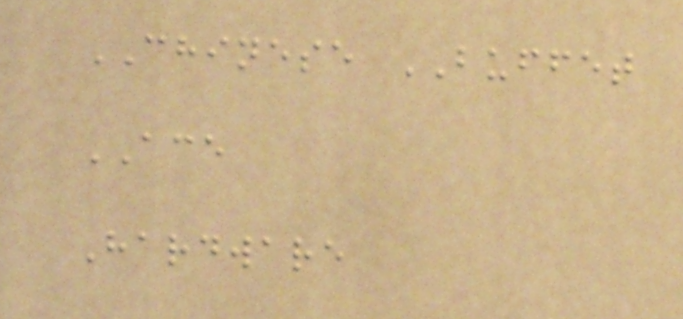CHINESE BUFFET
ACE
Hardware
